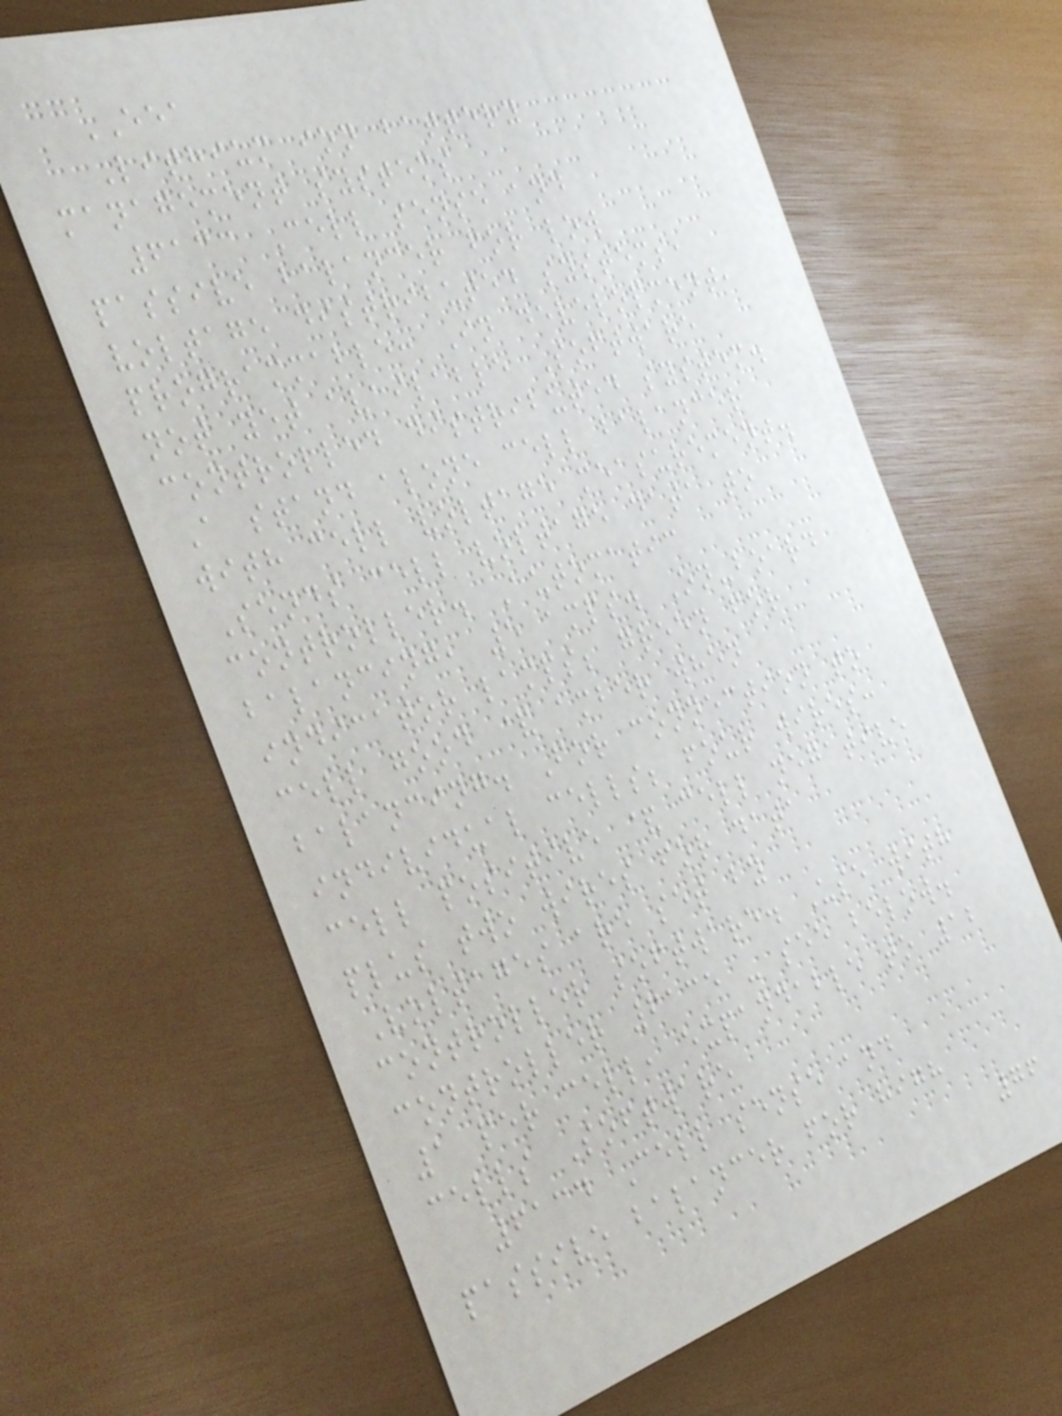EEA
Lithium ion battery
management systems
6133 Cell sense and
passive balancer for low
voltage distributed systems,
programmable: In development,
not yet available Software
controlled distributed system.
A stand alone cell balancer
with cell voltage measurement.
Sends cell voltage data to
controller. Automatic
balancing, 5 amps. On-board
indicator lamps; green for
cell good & amber when
balancing. For connection to
individual cells; four wires:
cell positive & cell negative
plus two wires for data
Voltages are set by
controller software. Use with
controller 6135 - see below.
1 per cell, expandable to 12
cells Software
6134 Cell sense and
passive balancer for high
76
